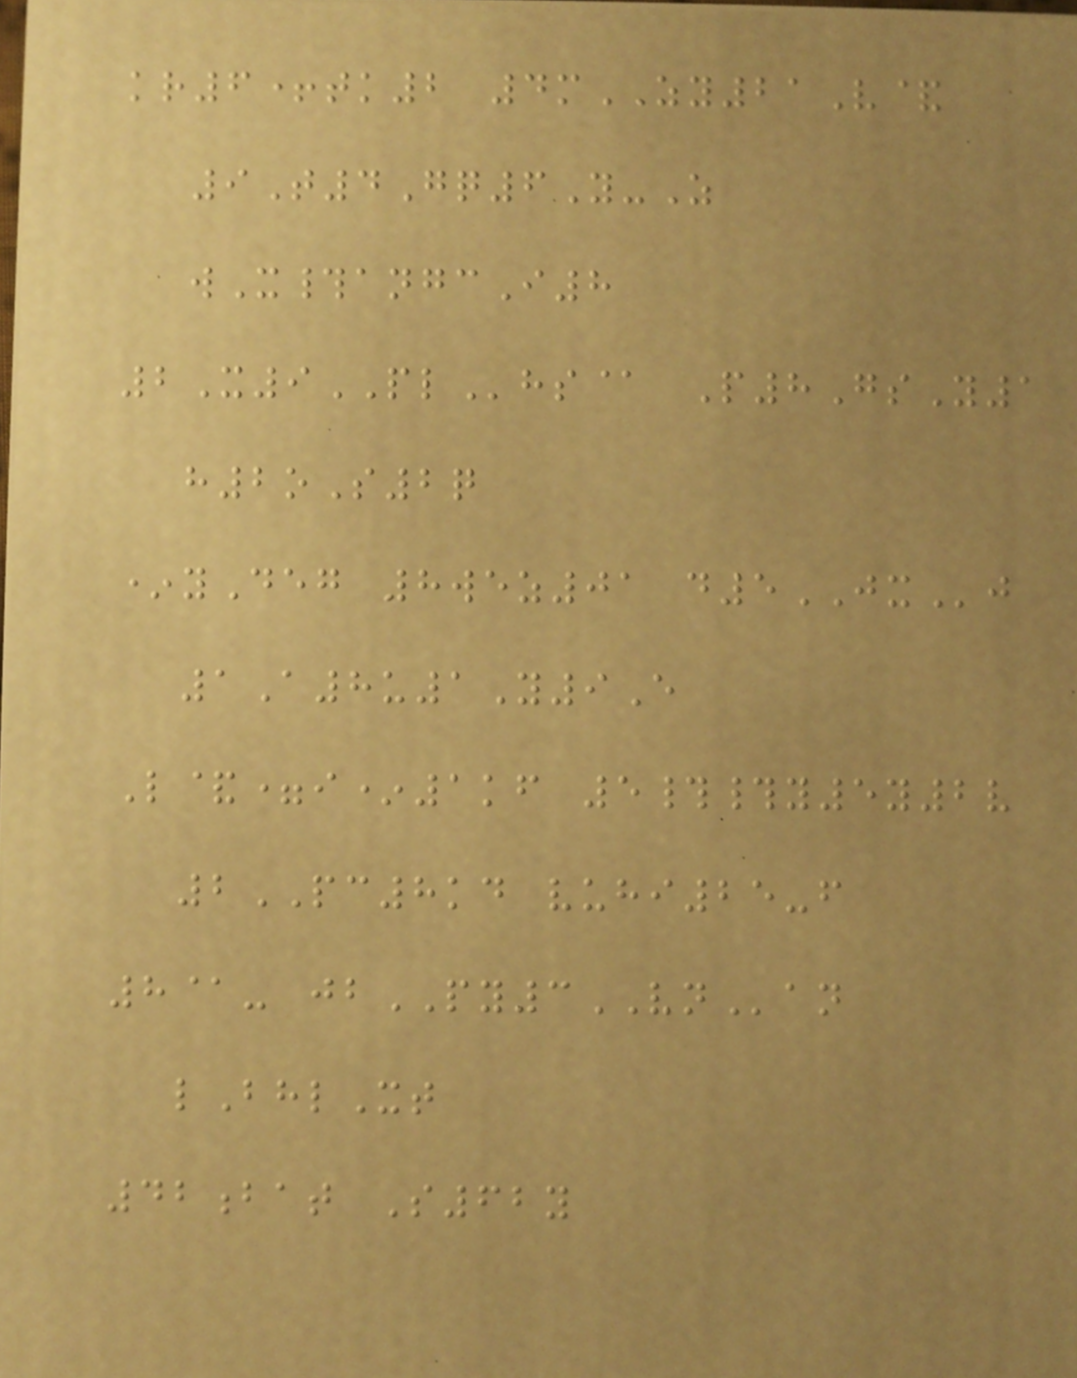kr6+tk2 4mZY21V&
9T4Gq6Y-Z
wX#angcI8
2X9PLhs@ P8GsY1
h2oS2q
*yDeg 8wez01 d5JXj
1A8u1Y9E
L&=i*1kf 5##y5y2v
2PC8kd vuhi25-f
8@- jbPY3VNan
lBhlXt
42bat S62y
